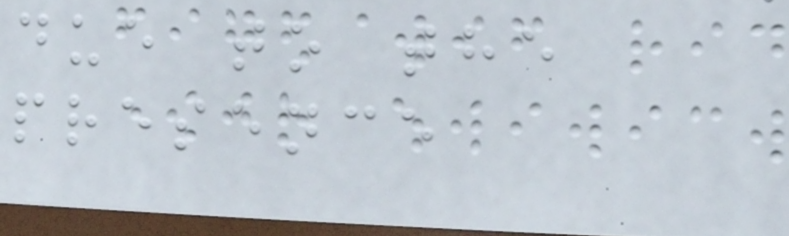due to the
presence
